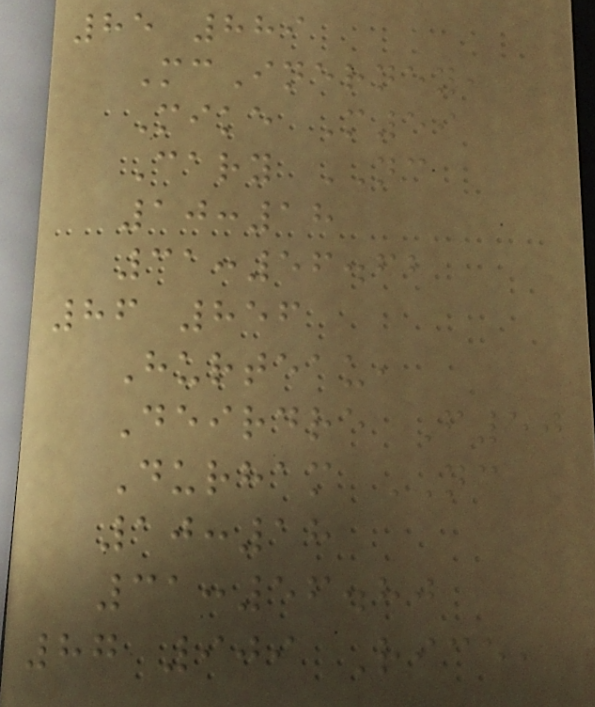85 889
McInerney,
Mike M59
Cary NC
10:18
31:56.62
86 856
Hurteau,
Deirdre F50
Durham NC
10:18
31:56.80
87 909 Rice,
